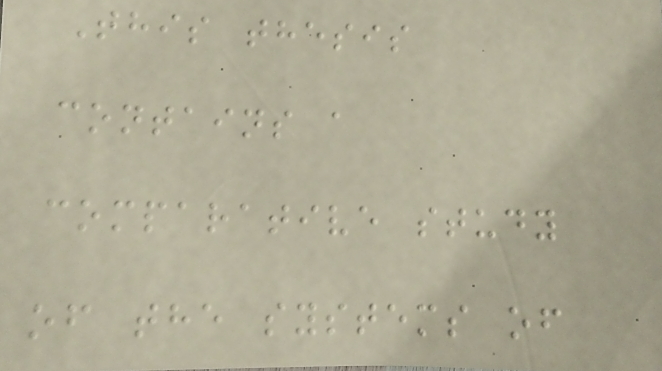This thesis
contains a
comparative study
of the systems of
